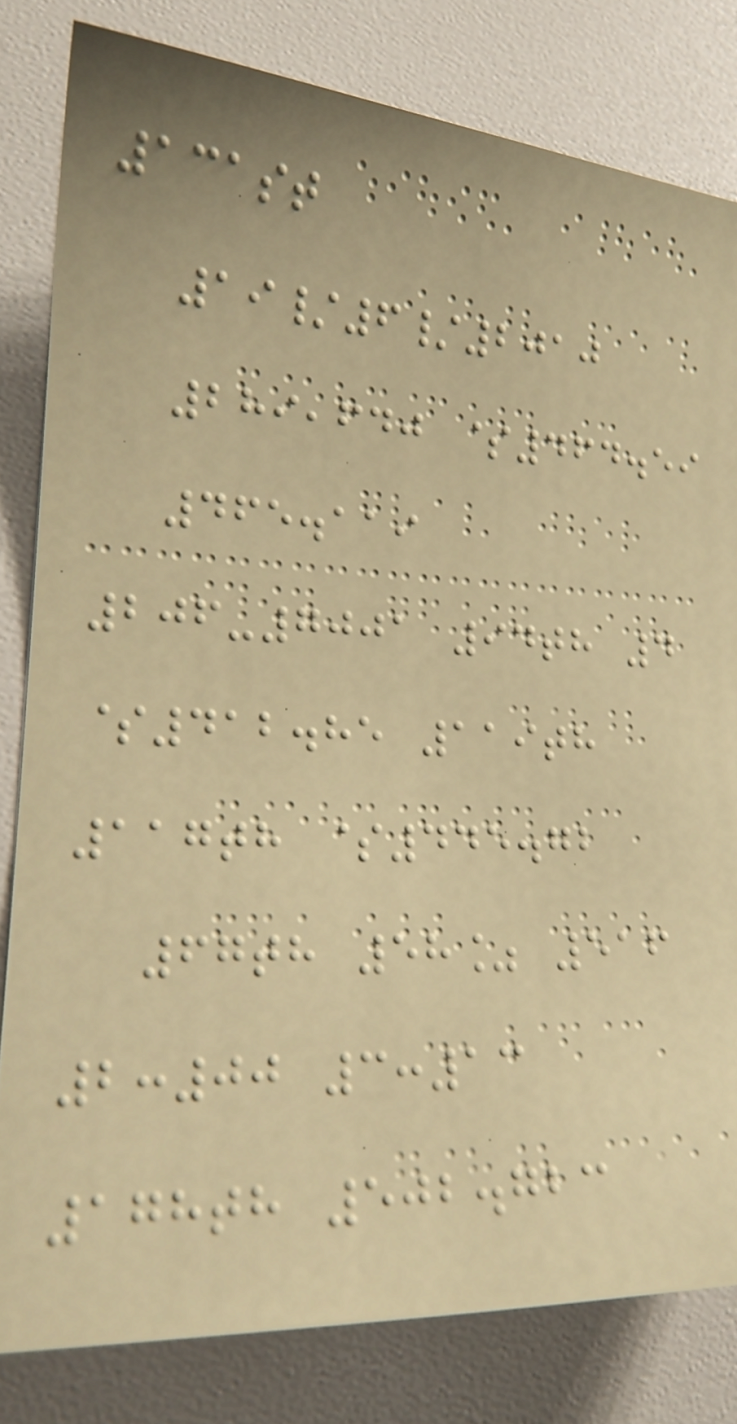131st
19/6/2010
289,640 $464.59
465.119
206-7001 94th 4
$412.85 119th
117th $445.72
67th 58% 516
2:00 3:13
178th 502.723
